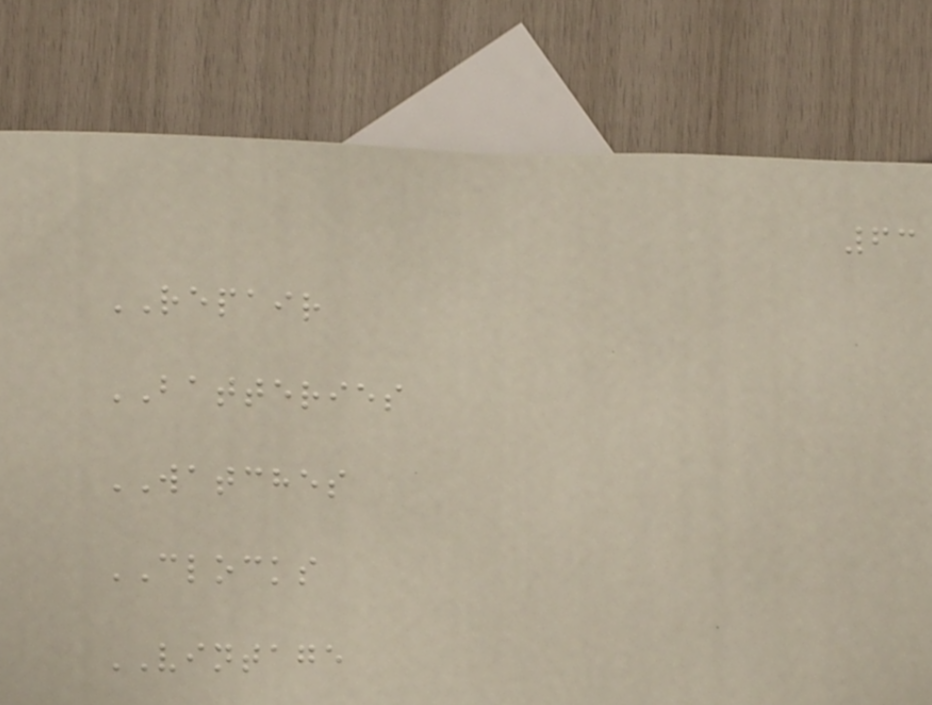63
REPAIR
BATTERIES
WATCHES
CLOCKS
VINTAGE
